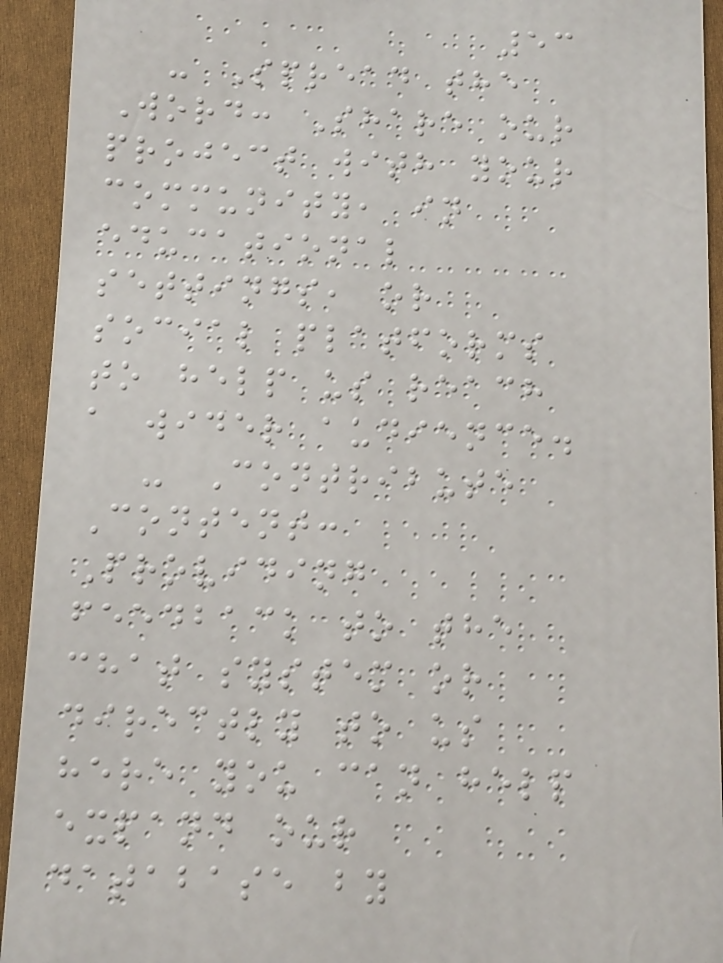53
- Spread the
Word: Share our
project with your
community, in
educational
settings, or
social platforms
to help us reach
a wider audience.
- Contribute
Content:
Providing
feedback to the
chat system or
directly to us
here you can help
expand our
database by
